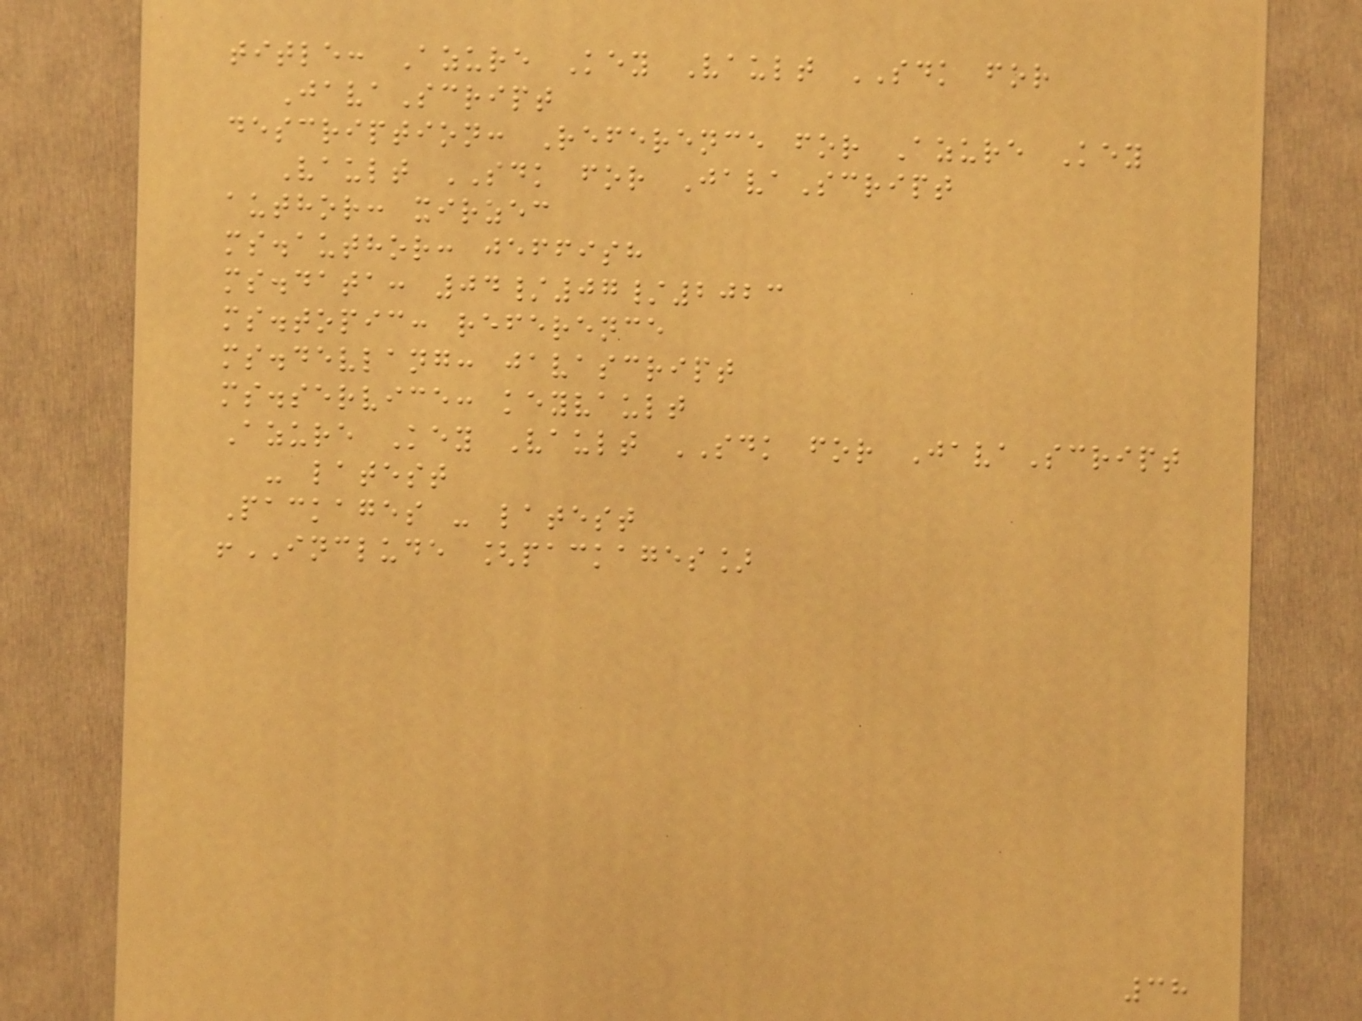title: Azure Key Vault SDK for
JavaScript
description: Reference for Azure Key
Vault SDK for JavaScript
author: xirzec
ms.author: jeffish
ms.data: 04/07/2023
ms.topic: reference
ms.devlang: javascript
ms.service: keyvault
Azure Key Vault SDK for JavaScript
- latest
Packages - latest
!INCLUDE [packages]
38
